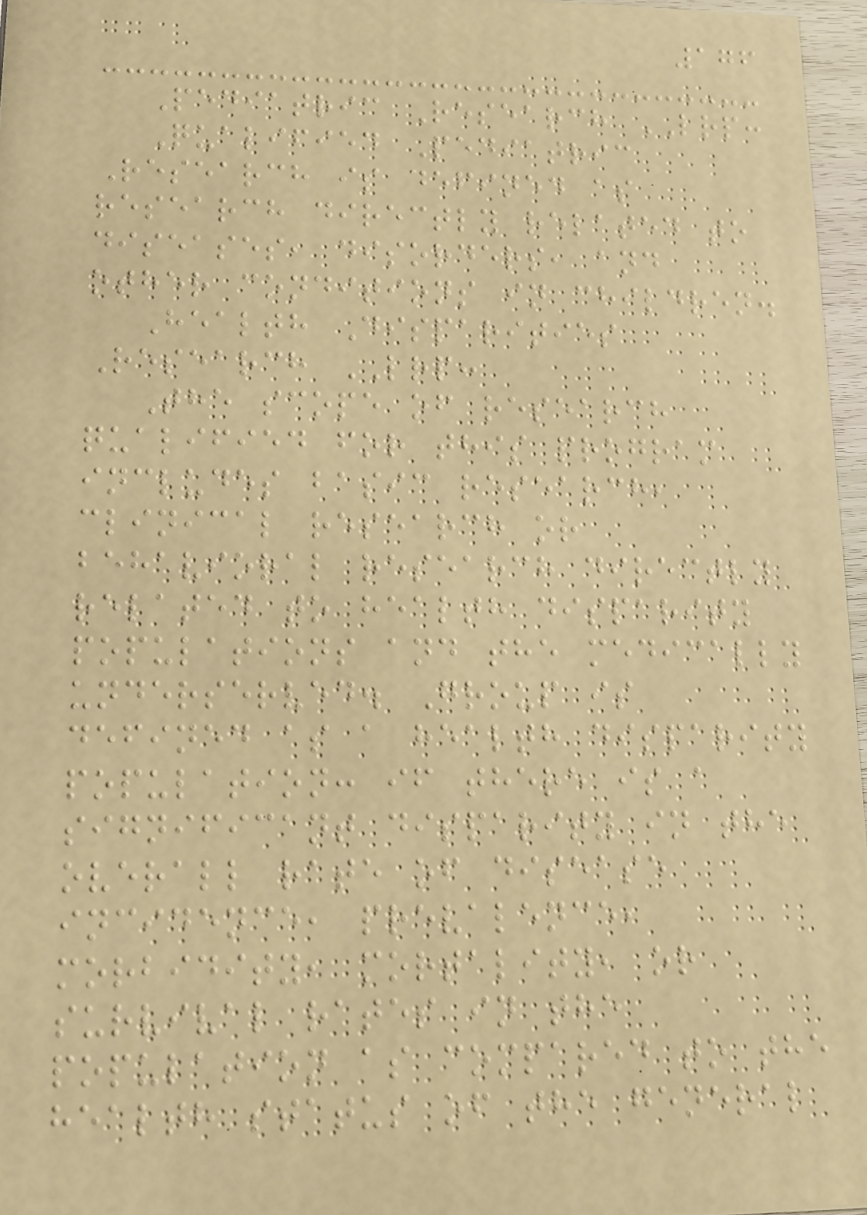176
Pediatric Research LRP:
Qualified Pediatric
Research is defined as
research directly related to
diseases, disorders, and
other conditions in children.
Health Disparities
Research LRP:
The scope of research
qualified for this program
includes basic research,
clinical research or
behavioral research directly
related to health disparity
populations and the medically
underserved. Group is
defined as a health disparity
population: if there is a
significant disparity in the
overall rate of disease
incidence, prevalence,
morbidity, mortality, or
survival rates in the
population as compared to the
health status of the general
